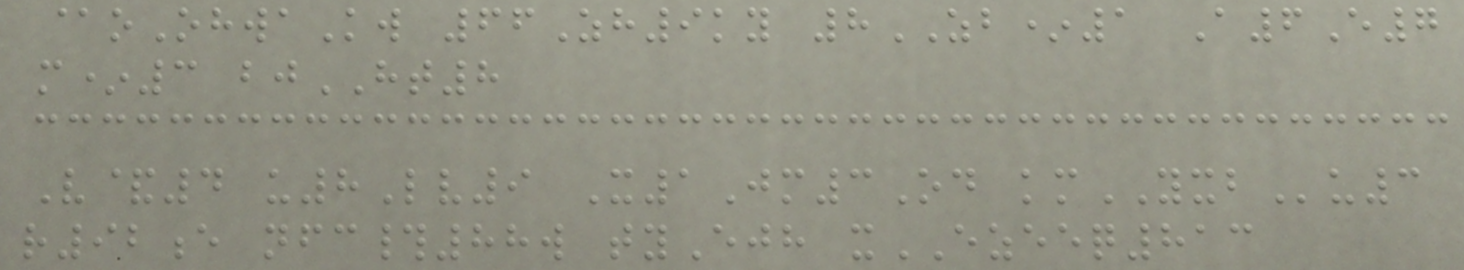@oOhwaKw 66Zh9ky 8ZB*1 A6E7
m*3 bjHT8
V&4 u8Lv9 X1Jm3Od kmYXBu3
r92e nfc#88w tyEjh xEZEEQ813
